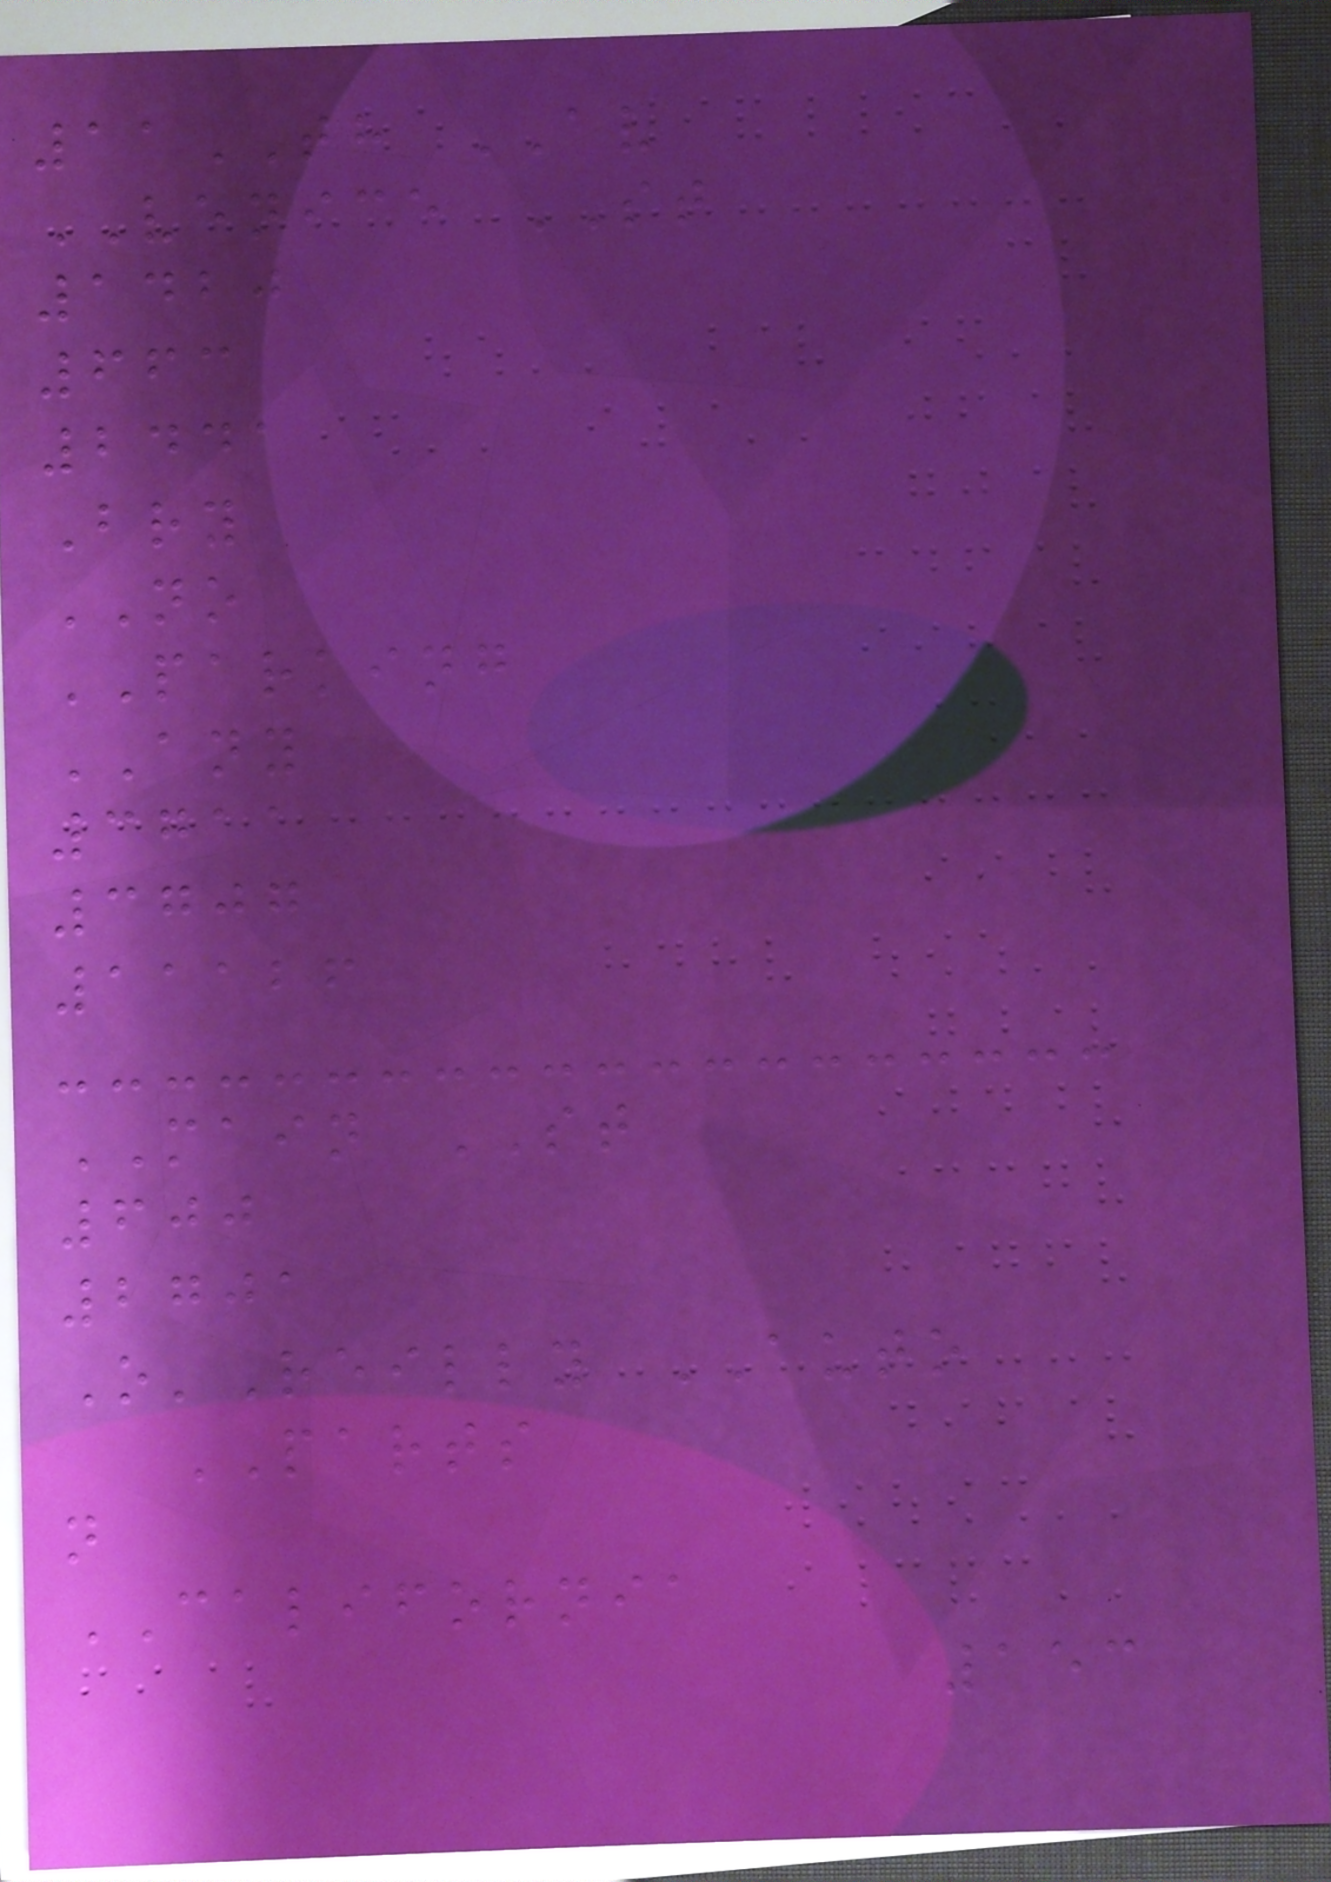11TH AV
VENICE ST
1420
663
2441
Bry
NO
PARKING
ANY
3711
3707
11126
MAIN ST
600
2701
O'Reilly AUTO
PARTS
n
CALIFORNIA
153
